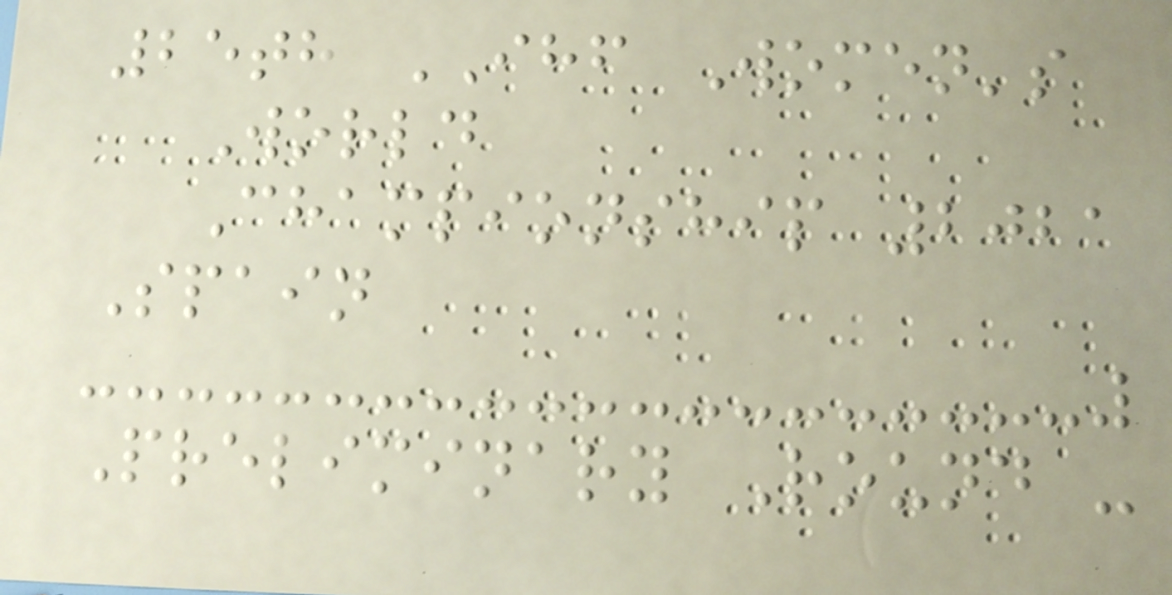25th IHF Women's
World
Championship 2021
Spain
Preliminary Round -
